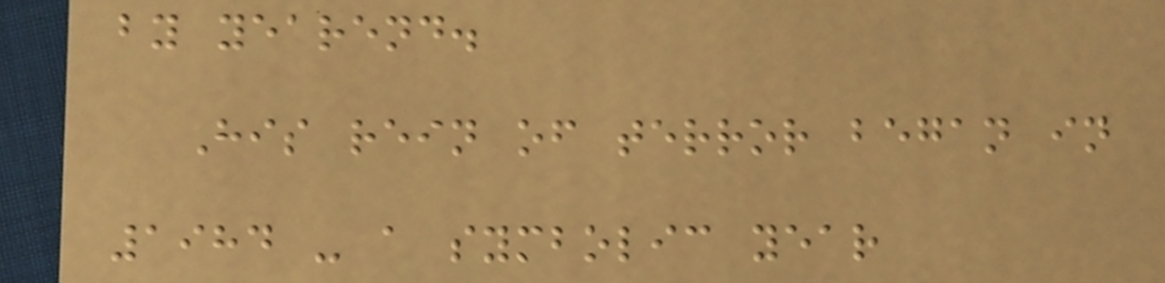by yearend.
His rein of terror began in
1984 - a symbolic year
